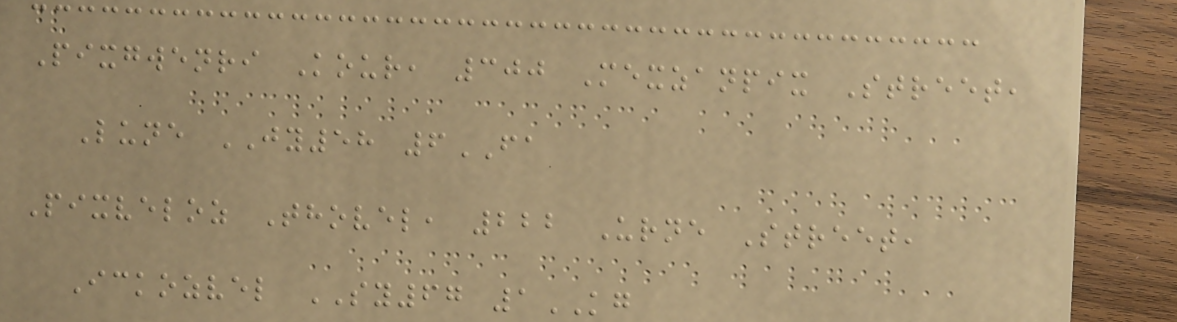Pixgwenri Kour, 300 Mexzanpix Street,
Lune JY58 6FA
Pixveloz Thovel, 222 Urne Street,
Ickozvel SY67 1KG
